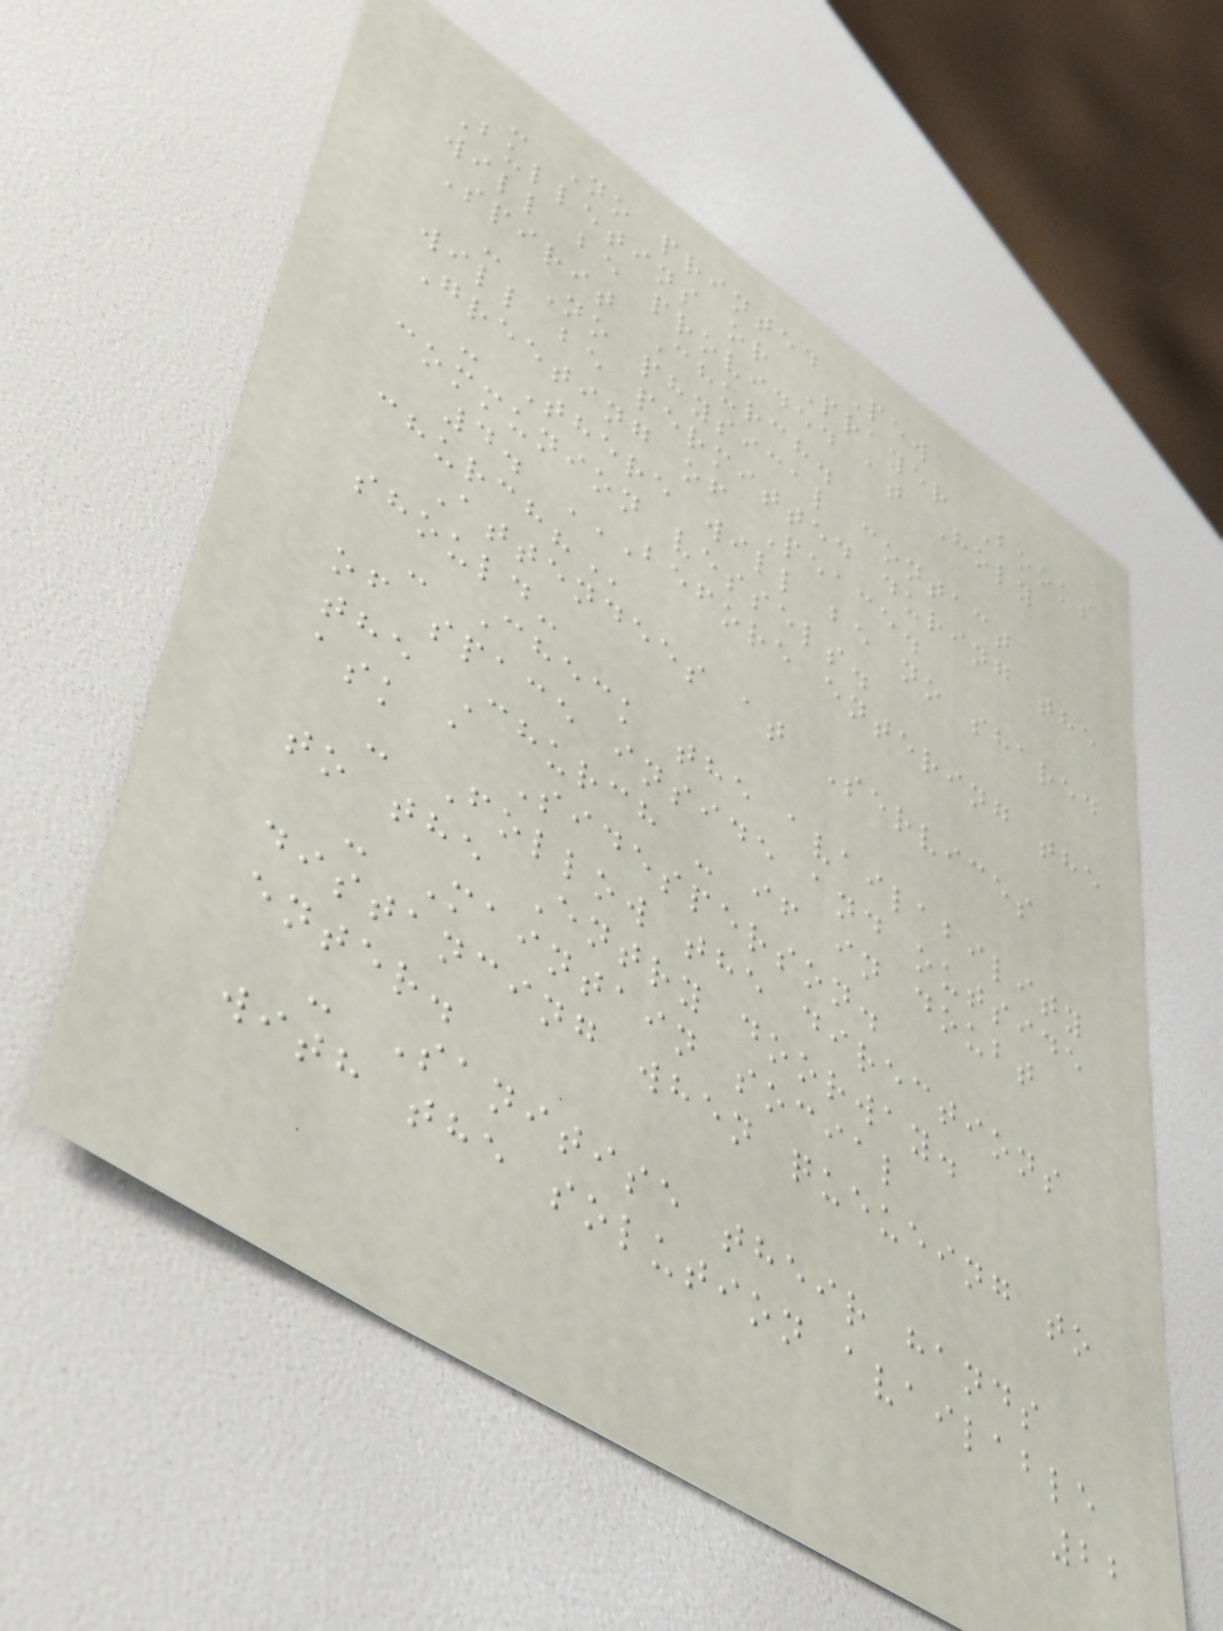- No printed Pew
Bulletins or Prayer Books
will be provided at Holy
Spirit Church.
- No physical contact
will be permitted during the
Greeting of Peace.
- There will be no shared
communion vessels.
4. BEFORE ENTERING THE
CHURCH?
Attendees at Services
should-
- Check the availability
of space inside and outside
the Church - if in doubt
ask a Sidesperson.
- Follow the directions
to the Entry doorway.
- Maintain social
distancing when queueing to
enter.
- Sanitise their hands
with the solution available
22
